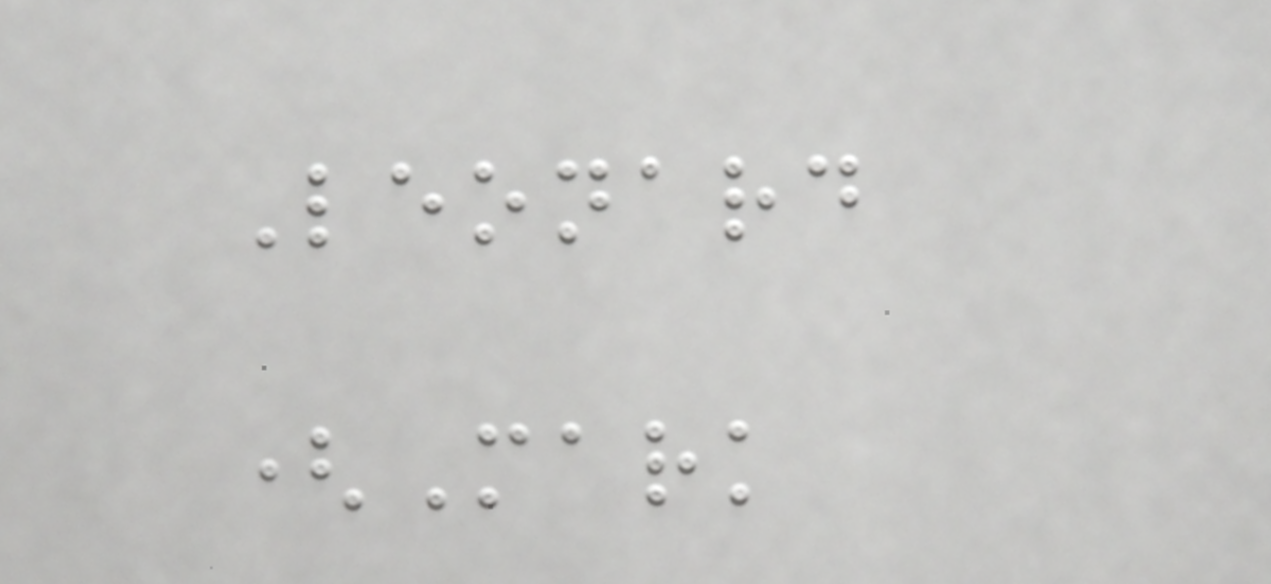Leonard
(Mark
